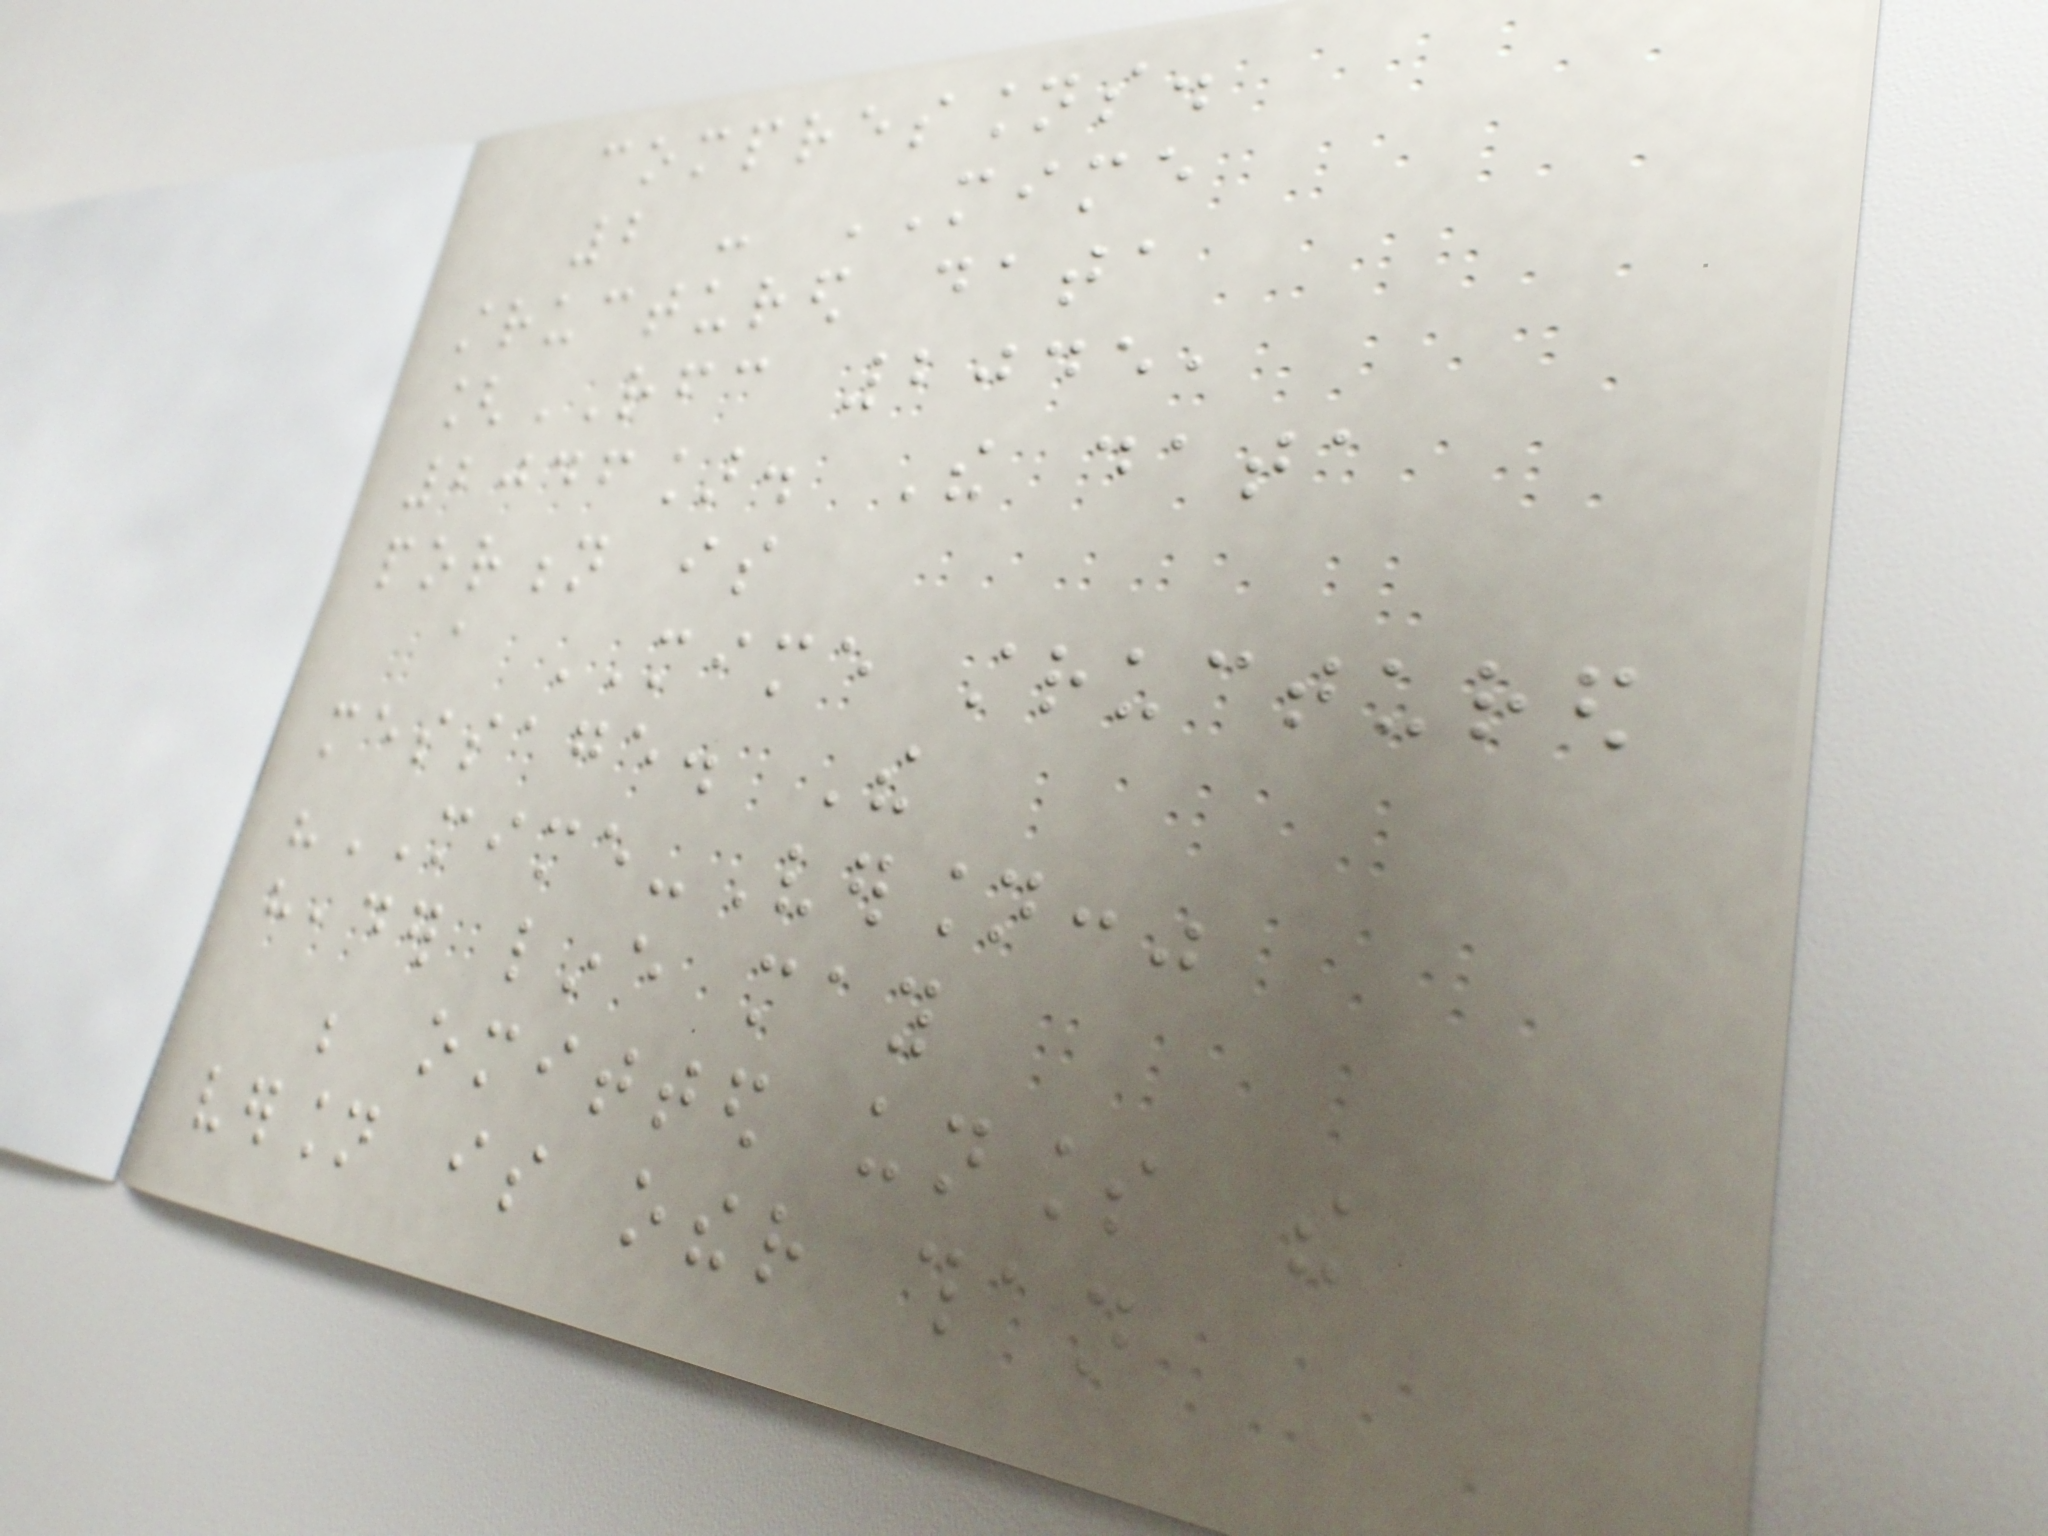compressions.
2 - MIME
structured data
[RFC 2045,
2046]. The data
portion is
a MIME structured
message. The
"MIME-Version:"
header line may
be omitted unless the
version is other than
